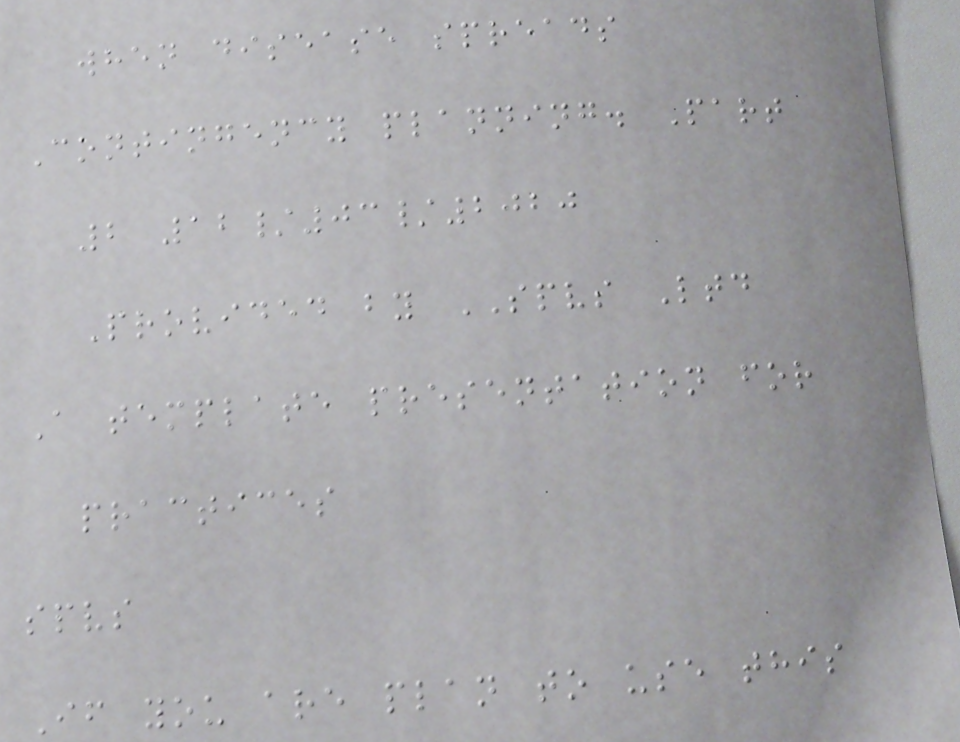when disease spreads
Contingency planning. Part
2 12/03/2020
Provided by SPVS Ltd
A template presentation for
practices
spvs
If you are plan to use this
